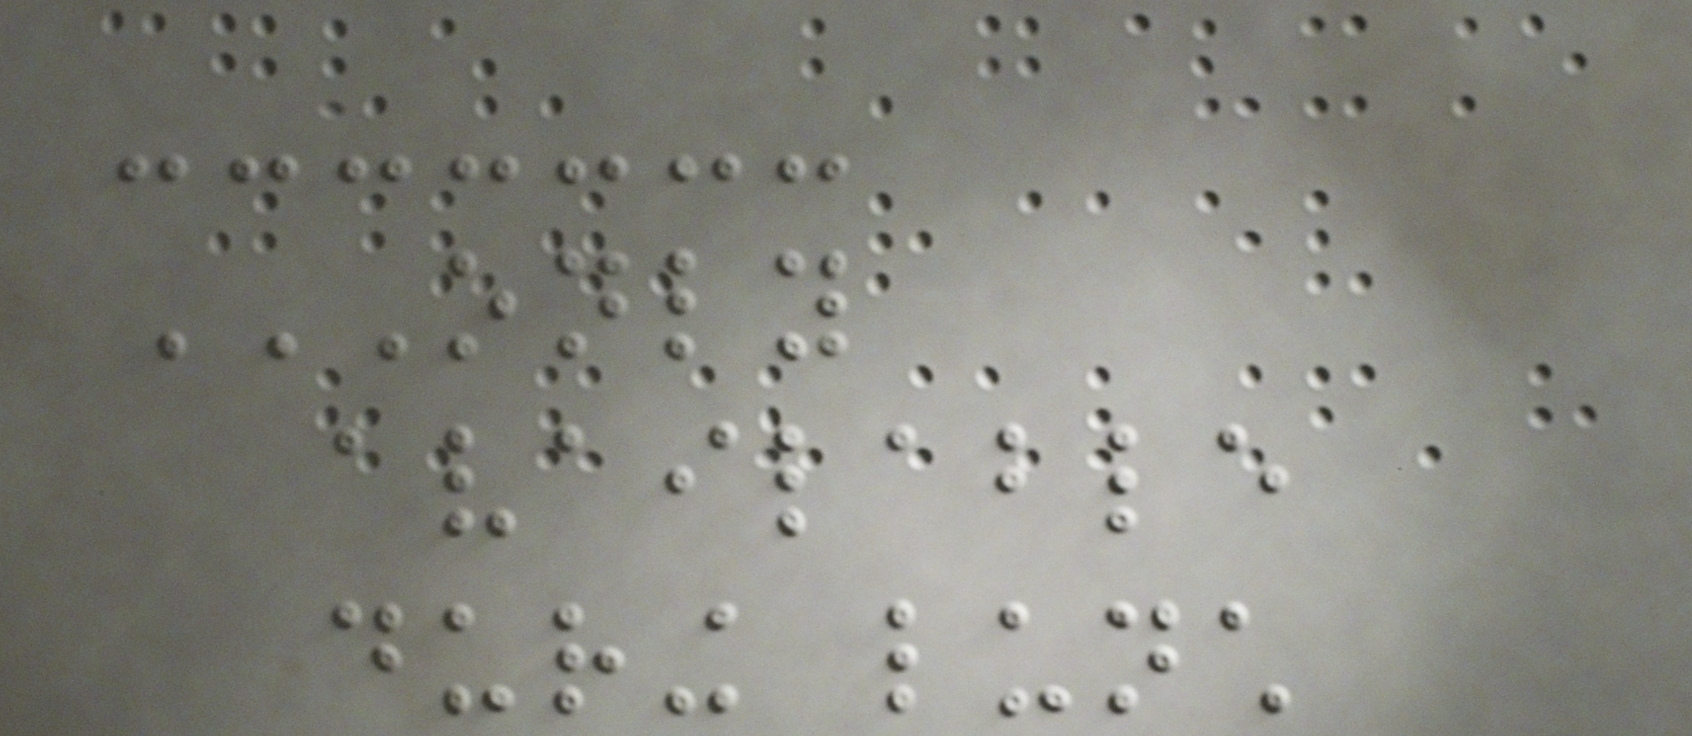ONLY
AVAILABLE
DURING LUNCH
